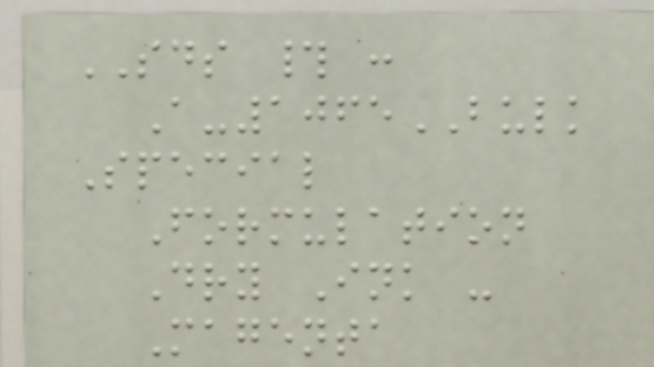SDS # :
A-1065BULK
Special
Formulation
Dry Ink -
Magenta
